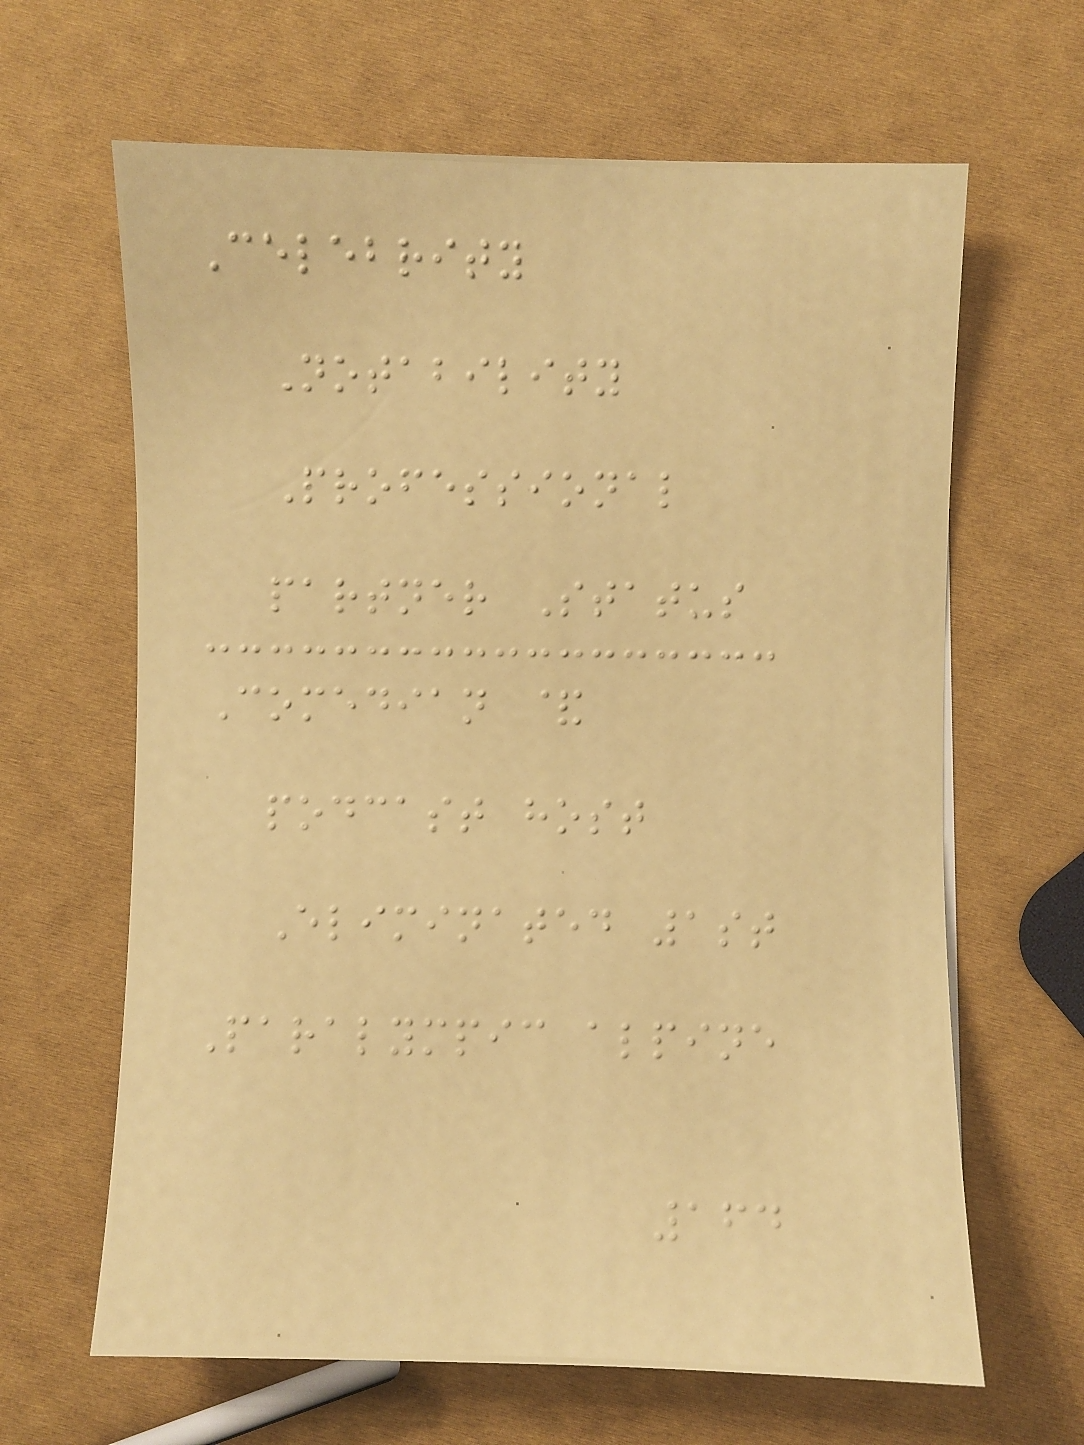Celebrity
Notability
Professional
partner Status
Comedian &
podcast host
Eliminated 1st
Paralympic alpine
164
